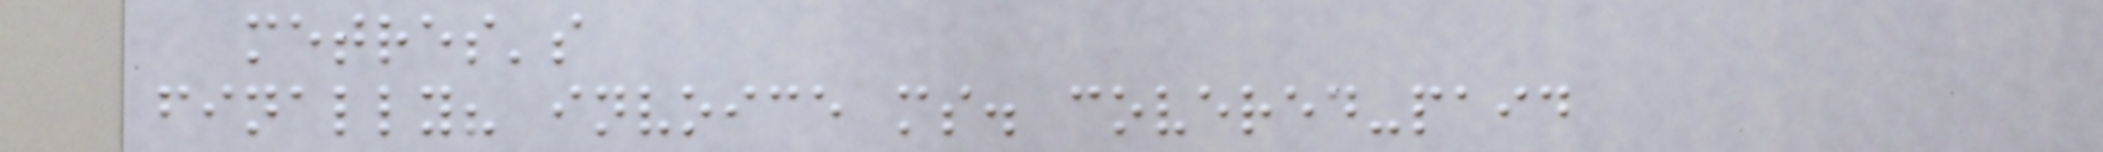metres's
finally? invoice ms. covered-paid
